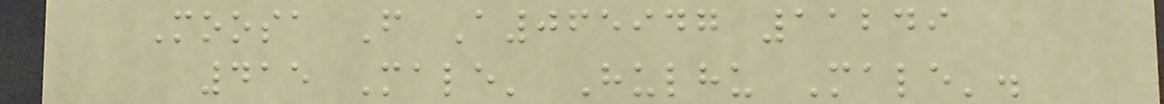Moosa F A065947 11249
415 Male' Hulhu Male'.
